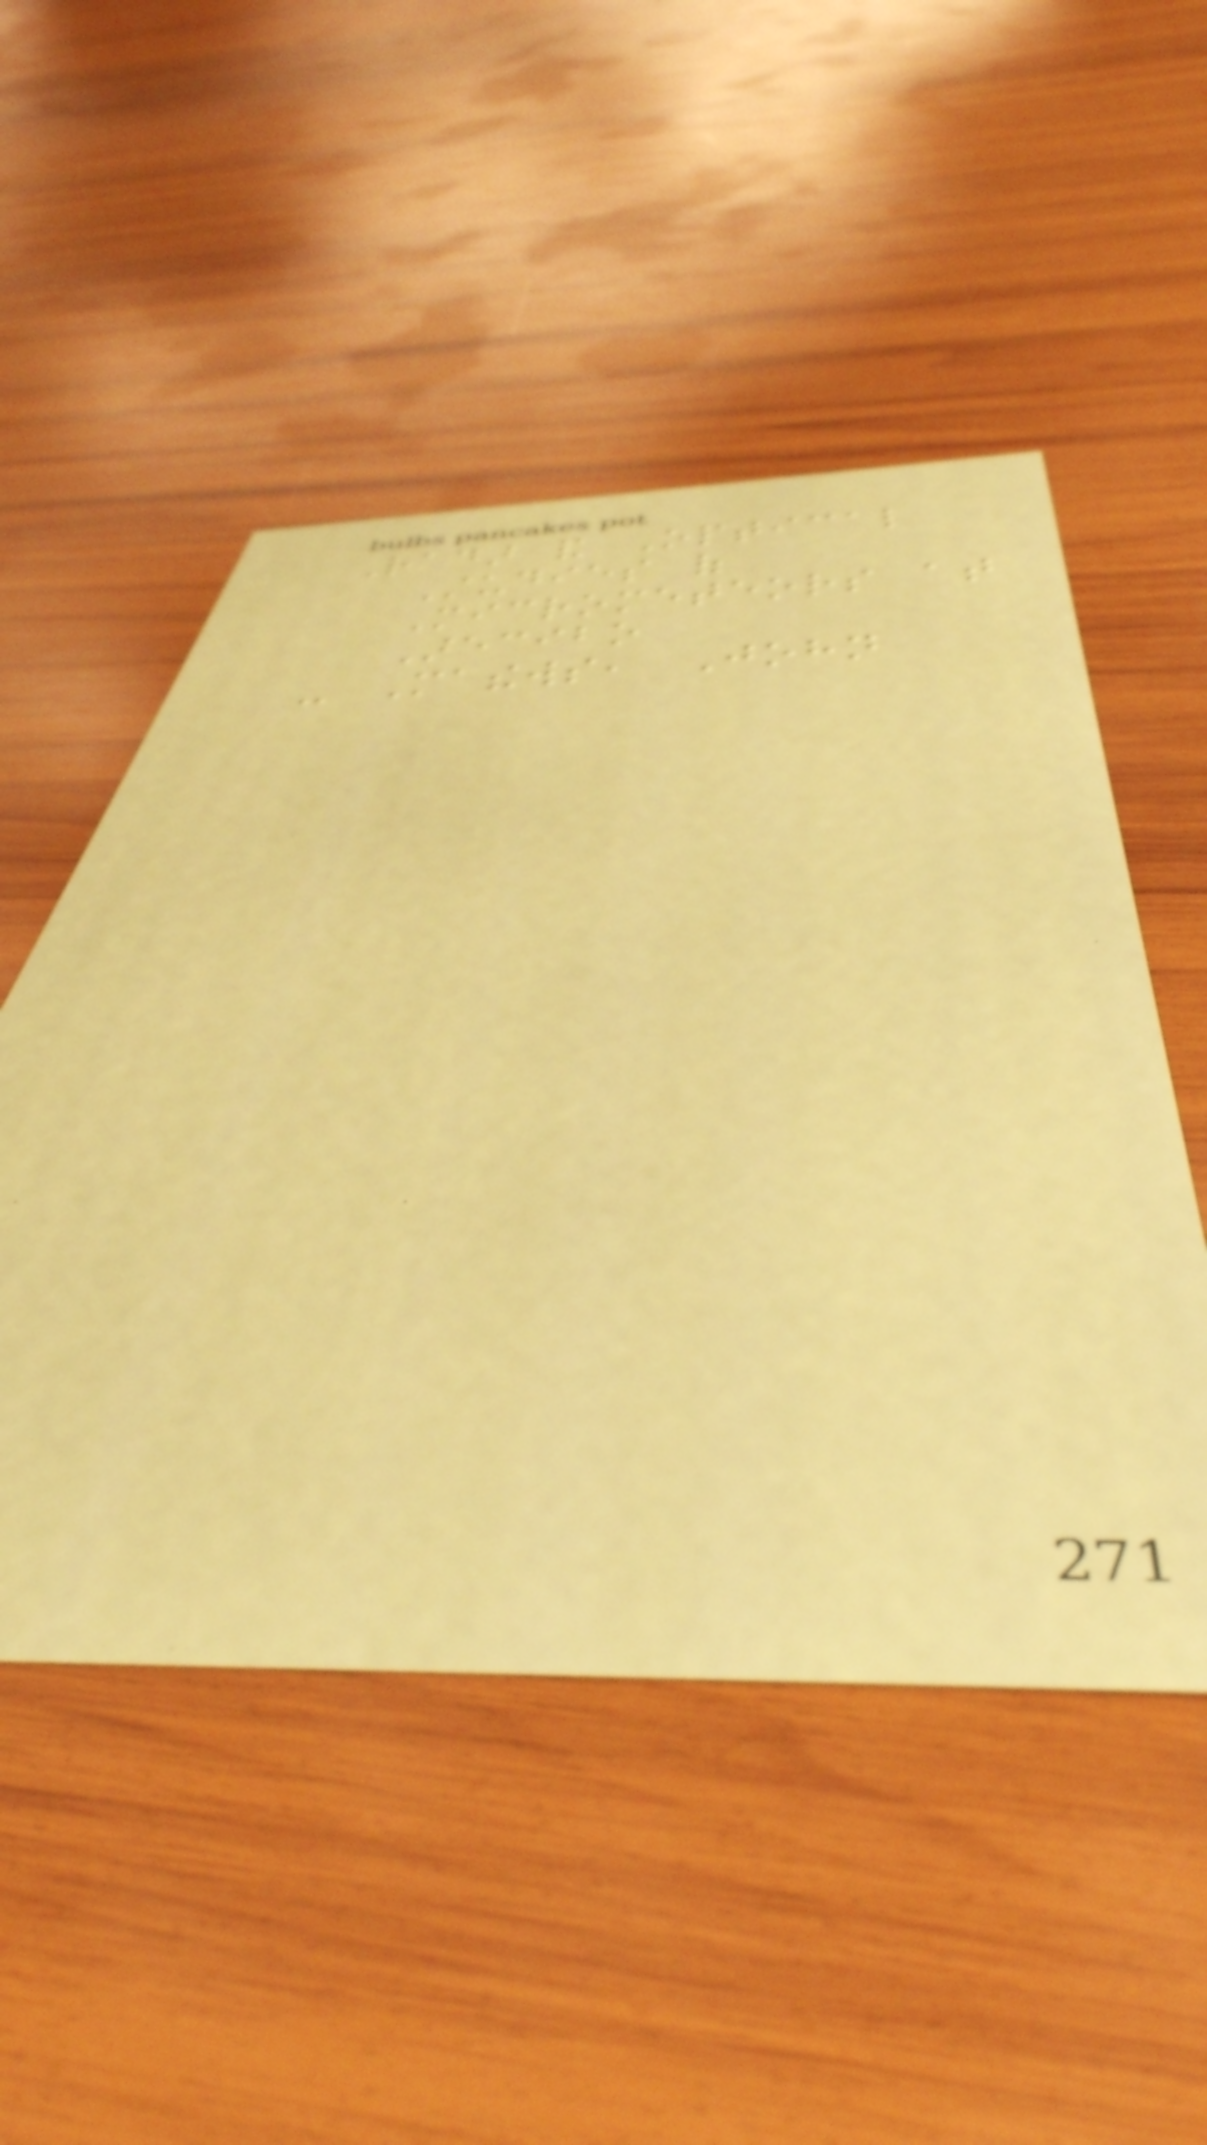Radar and Optical
Studies of
Micrometeors at
Arecibo
- Mathews, John
